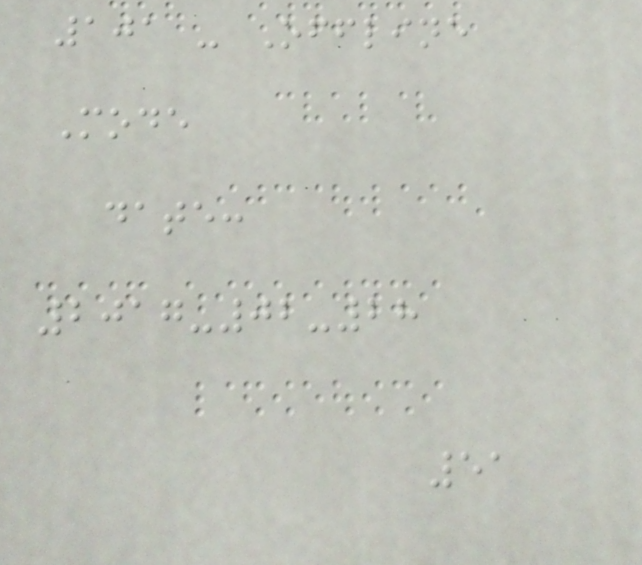101 - Offline
Mode
date:
2017-02-28
51
